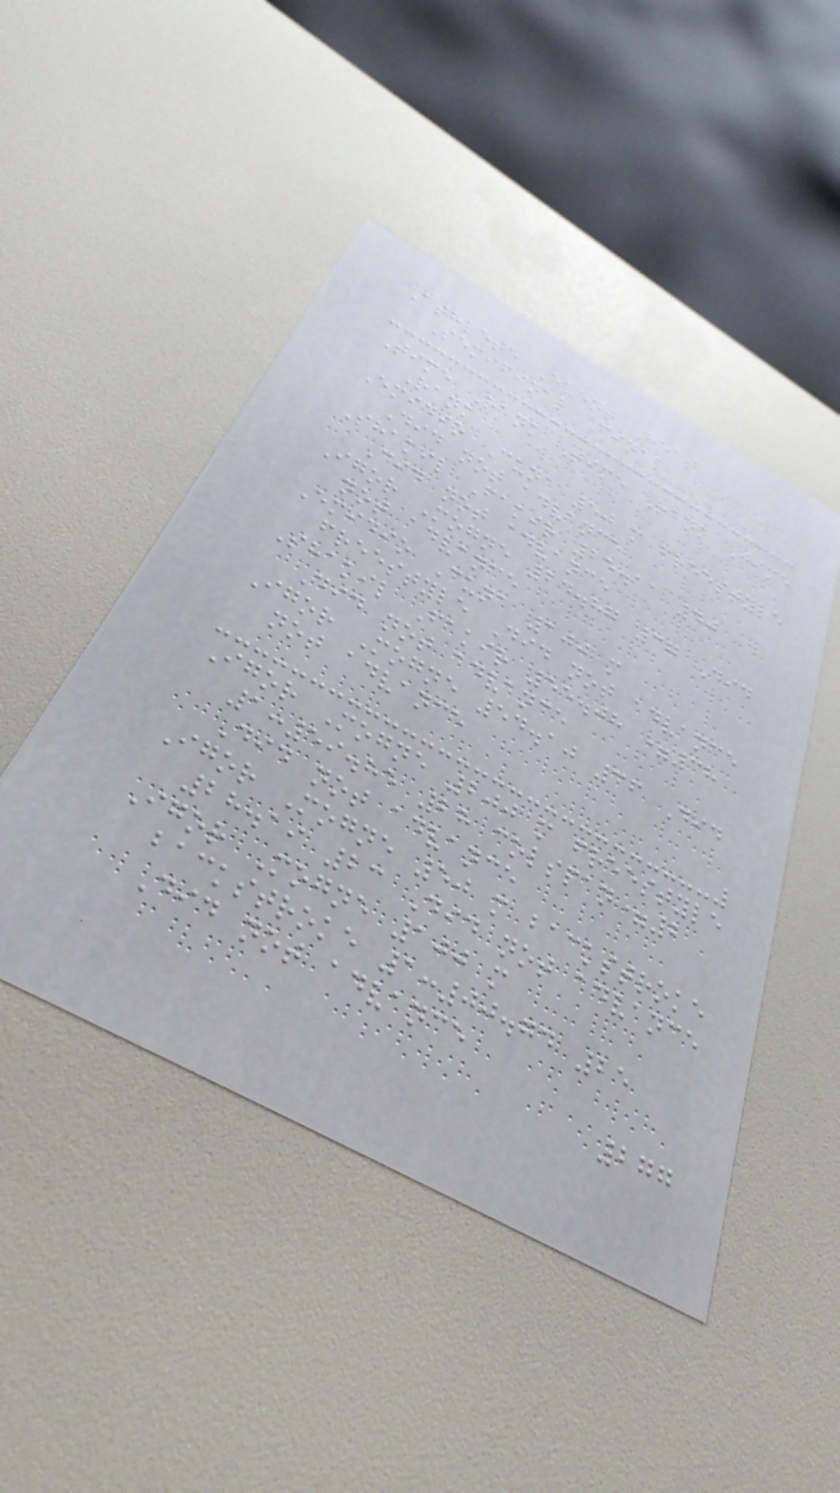Athlete Event Heat
Semifinal Final
Time Rank Time Rank Time
Rank
Emidio Cuna 50 m freestyle
Did not advance
Shakil Fakir 25.11 40
Did not advance
Igor Mogne 24.87 37 Did
not advance
Emidio Cuna 100 m
freestyle Did not advance
Shakil Fakir 55.08 =38
Did not advance
Igor Mogne 54.10 36 Did
not advance
Igor Mogne 200 m freestyle
1:59.85 28 colspan=2
Did not advance
Igor Mogne 50 m backstroke
28.19 23 Did not advance
Igor Mogne 100 m
backstroke 1:00.74 25
Did not advance
277
